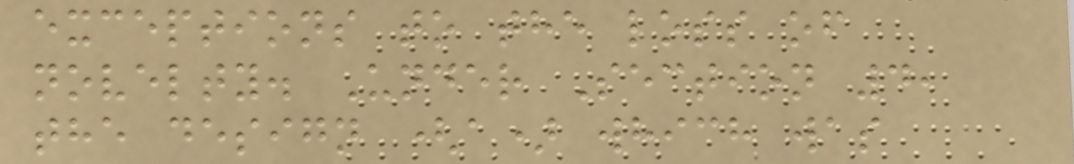exceptions to the loss of
novelty. Under Section 4,
the design (a) which was
